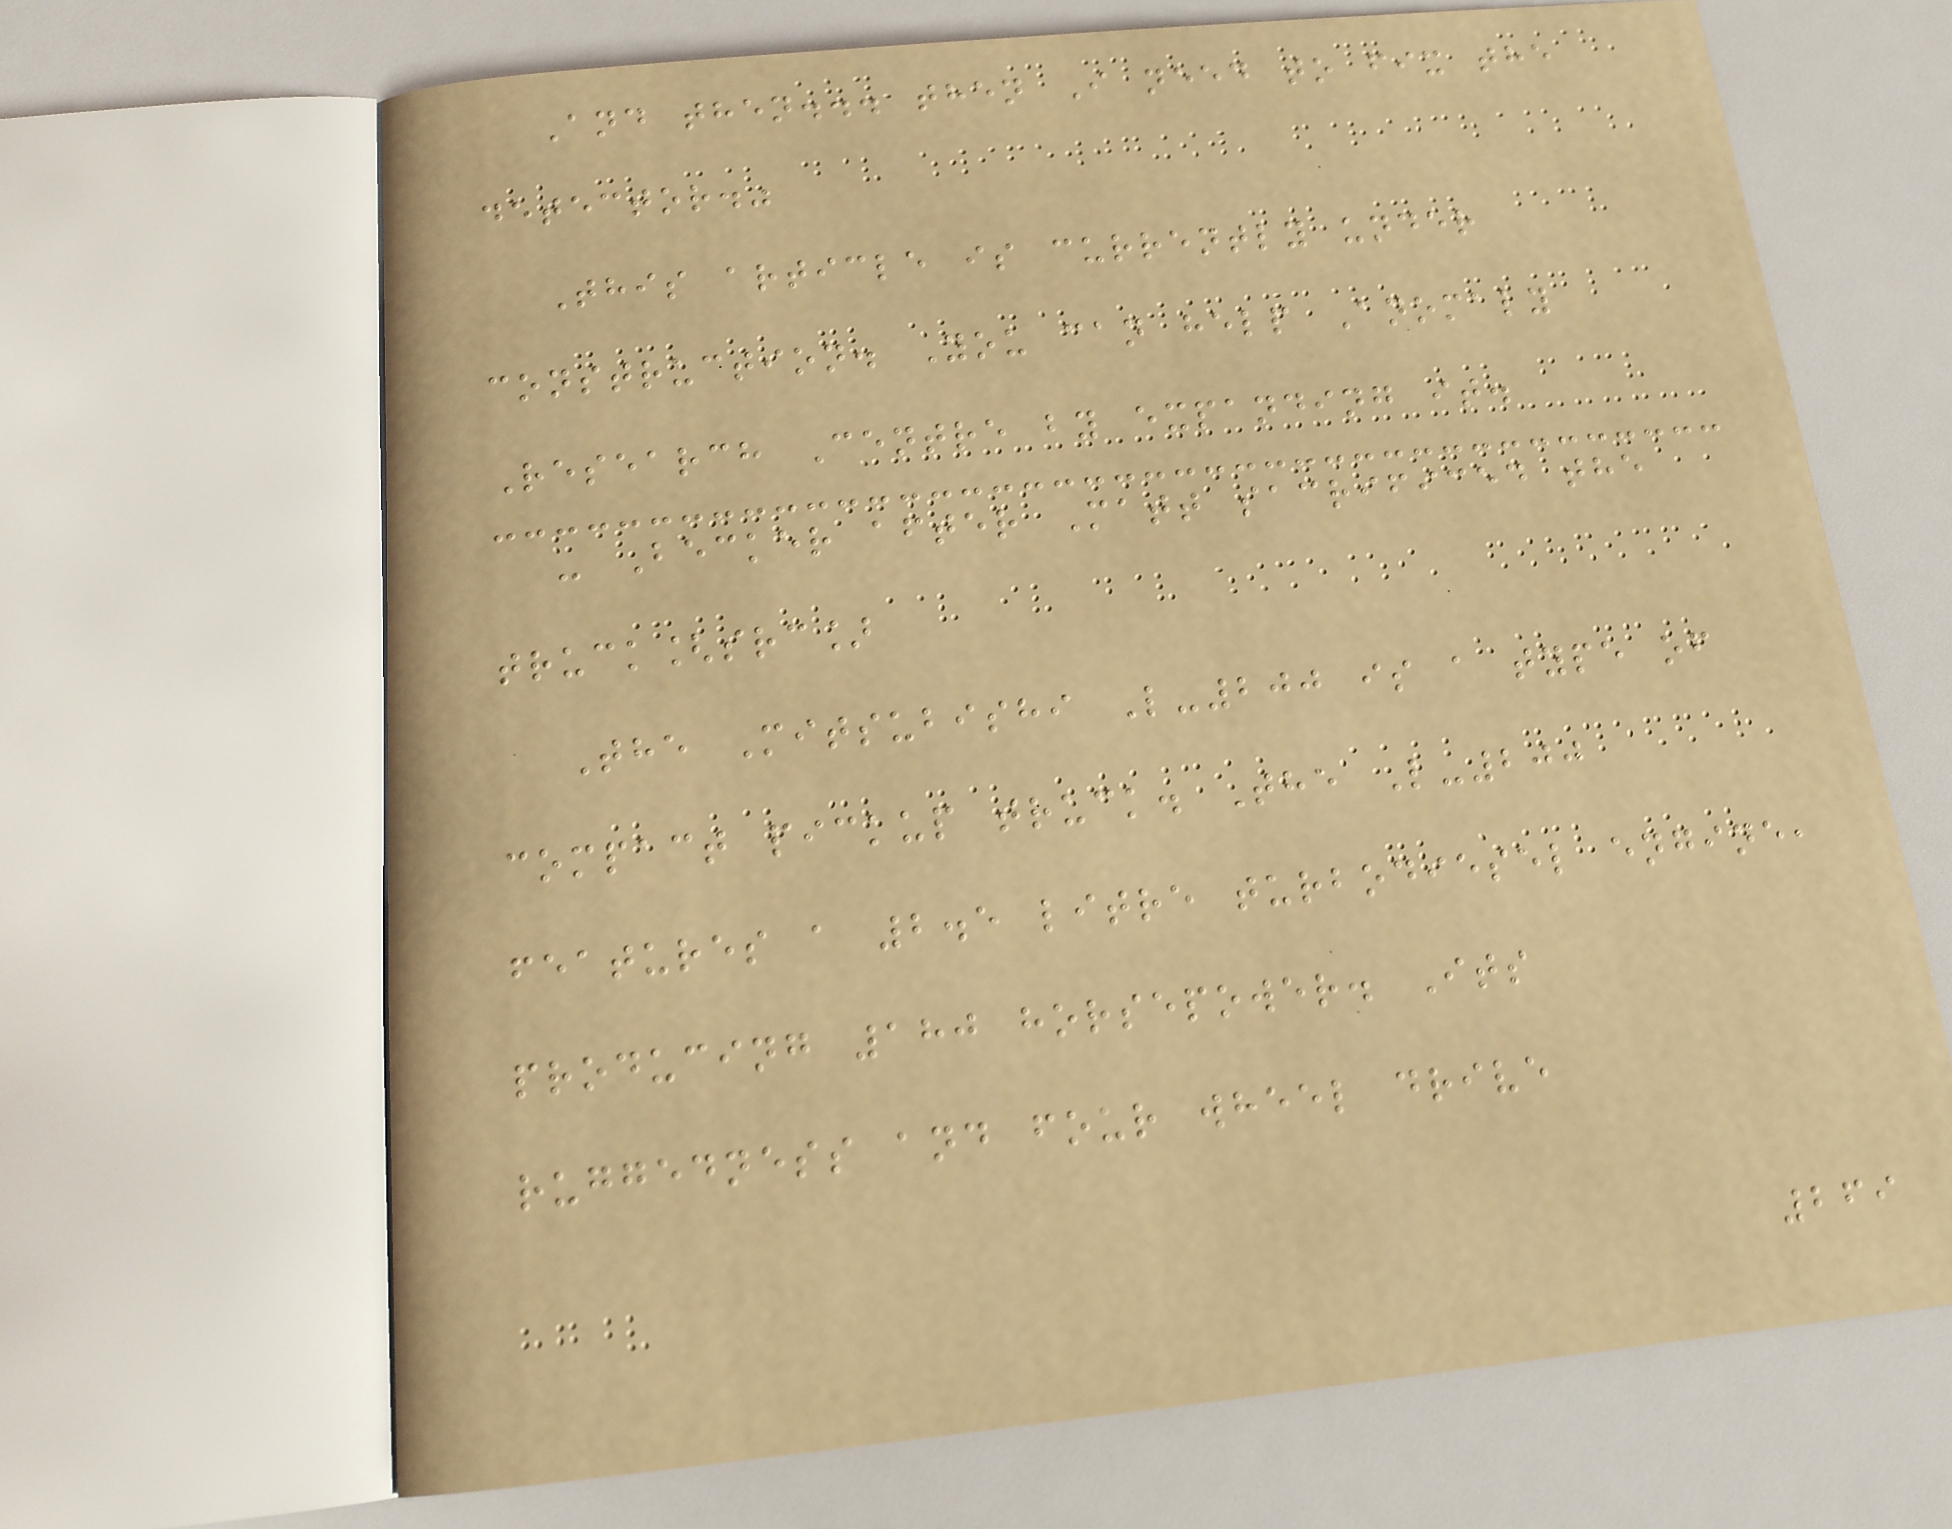And then... then I need to fix the
detector."
This article is currently under
construction. You can help Anomaly
Research Centre by expanding it.
- Becker after Matt sacrificed the
truck[src]
The Mitsubishi L-200 is a type of
compact pickup truck. The L-200
features a 2.5 litre turbodiesel engine,
producing 180 horsepower. Its
ruggedness and four wheel drive
269
